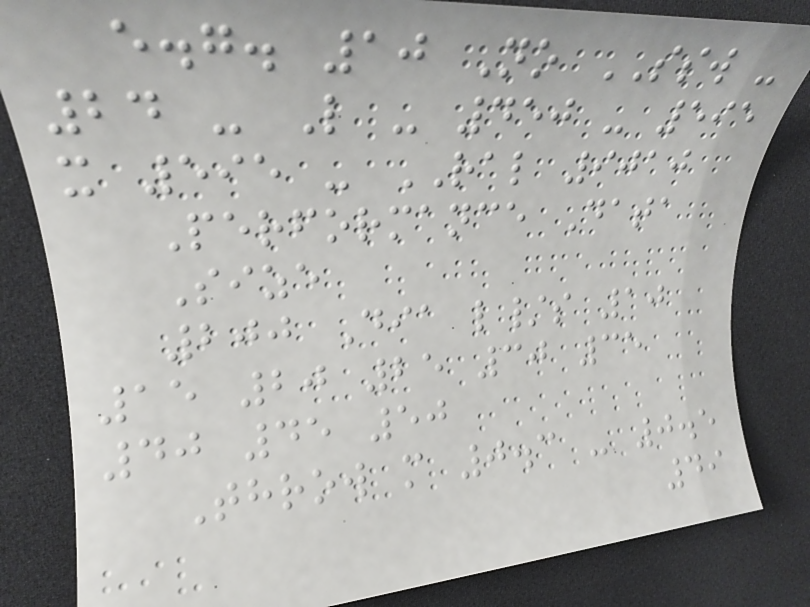e.g. 10 No SSW -
24 - L - 450 - 595
x 595 - RAL 9010
Performance Data
Size
200 Dia l/s 10
15 20 25 30 35
40 45 50
Throw m 0.3 - 0.5
49
